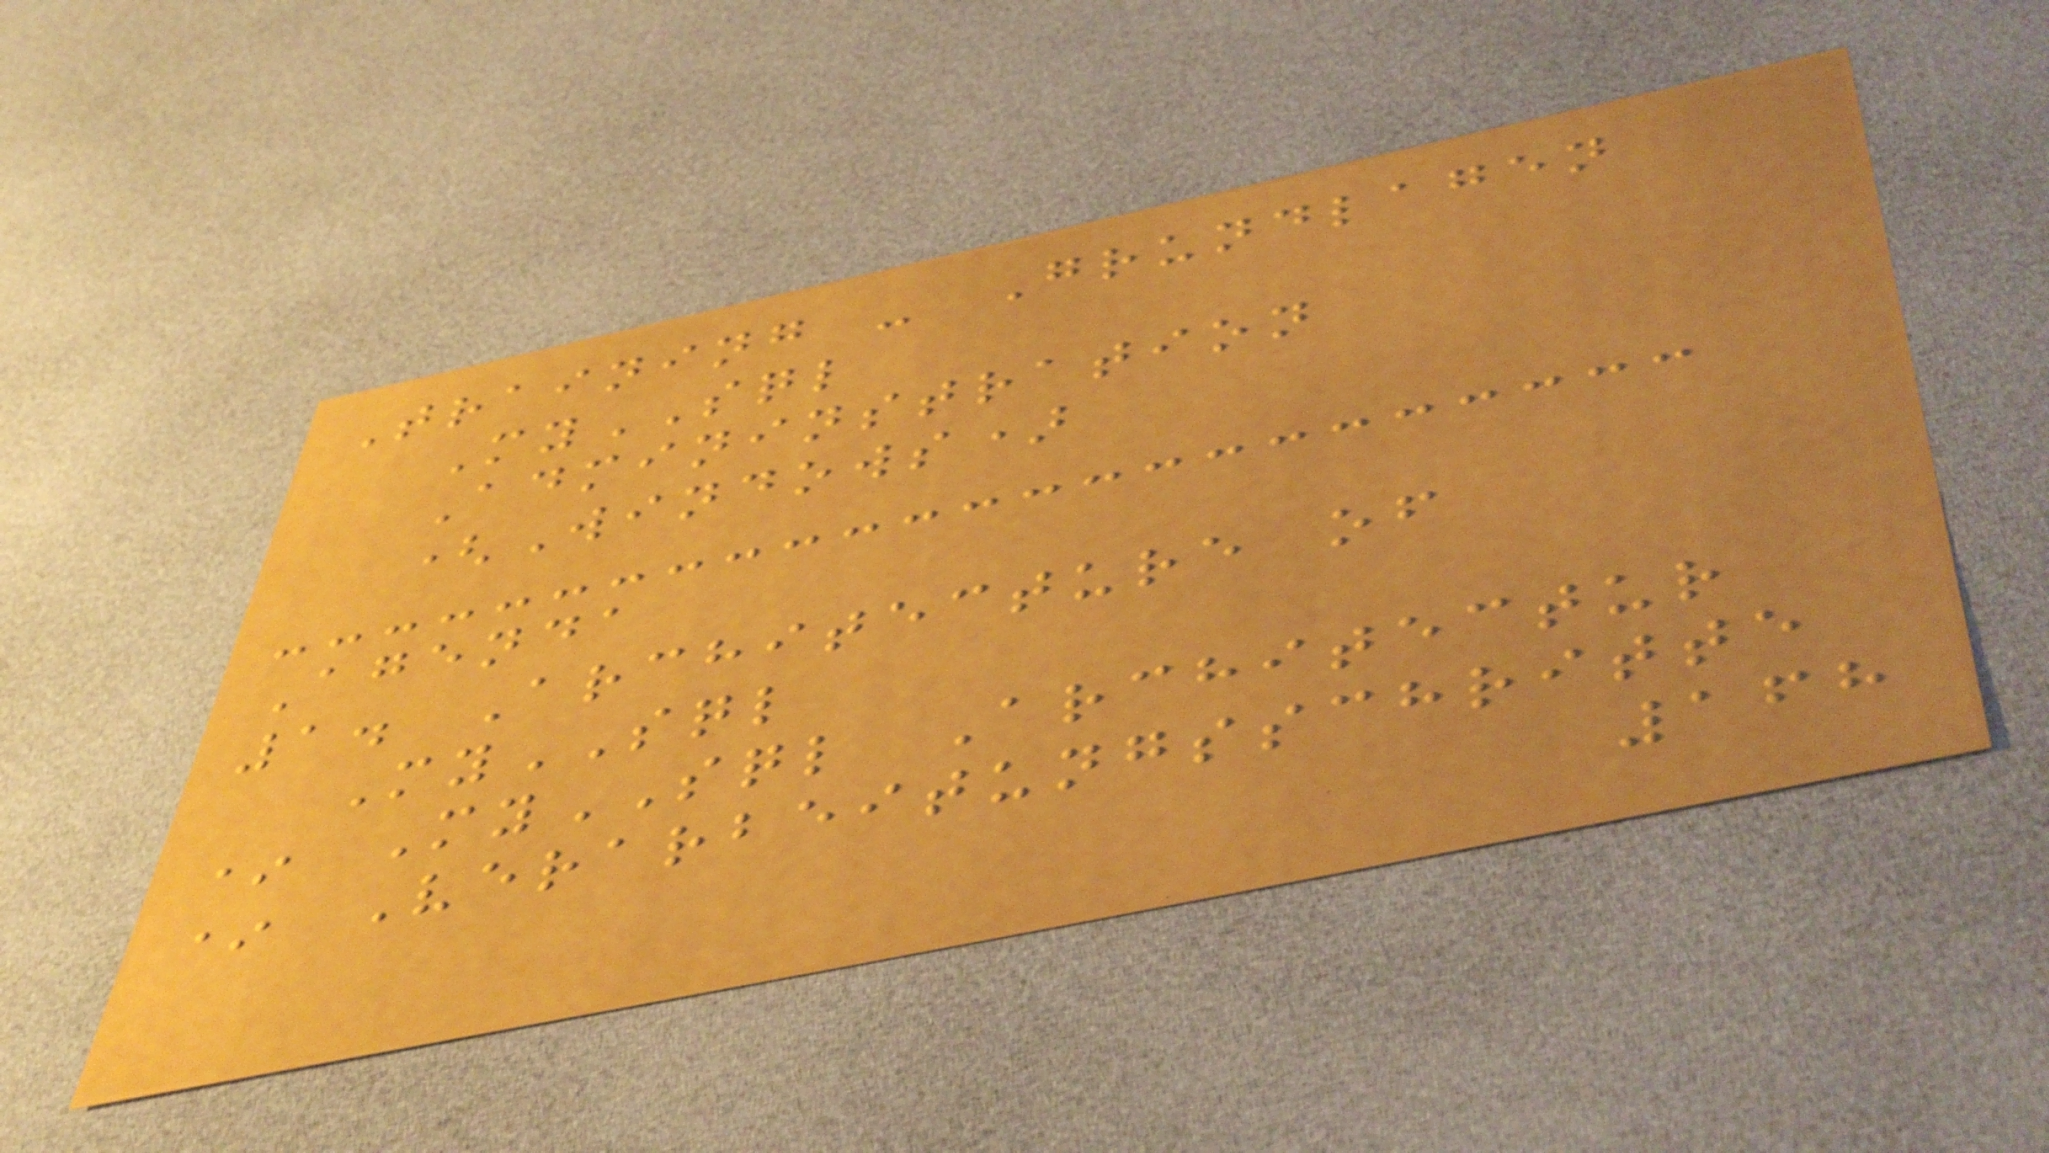Training - Grundlagen
MySQL
Admininstration
(Windows)
Agenda
1. Architecture of
MySQL
* MySQL Architectur
* Verarbeitungsschritte
168
